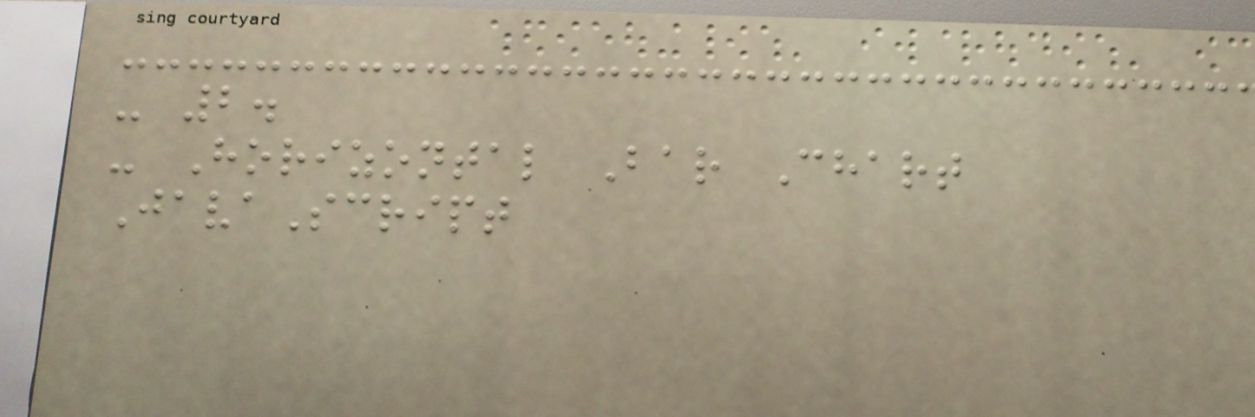- 2.
- Horizontal Bar Chart
JavaScript
